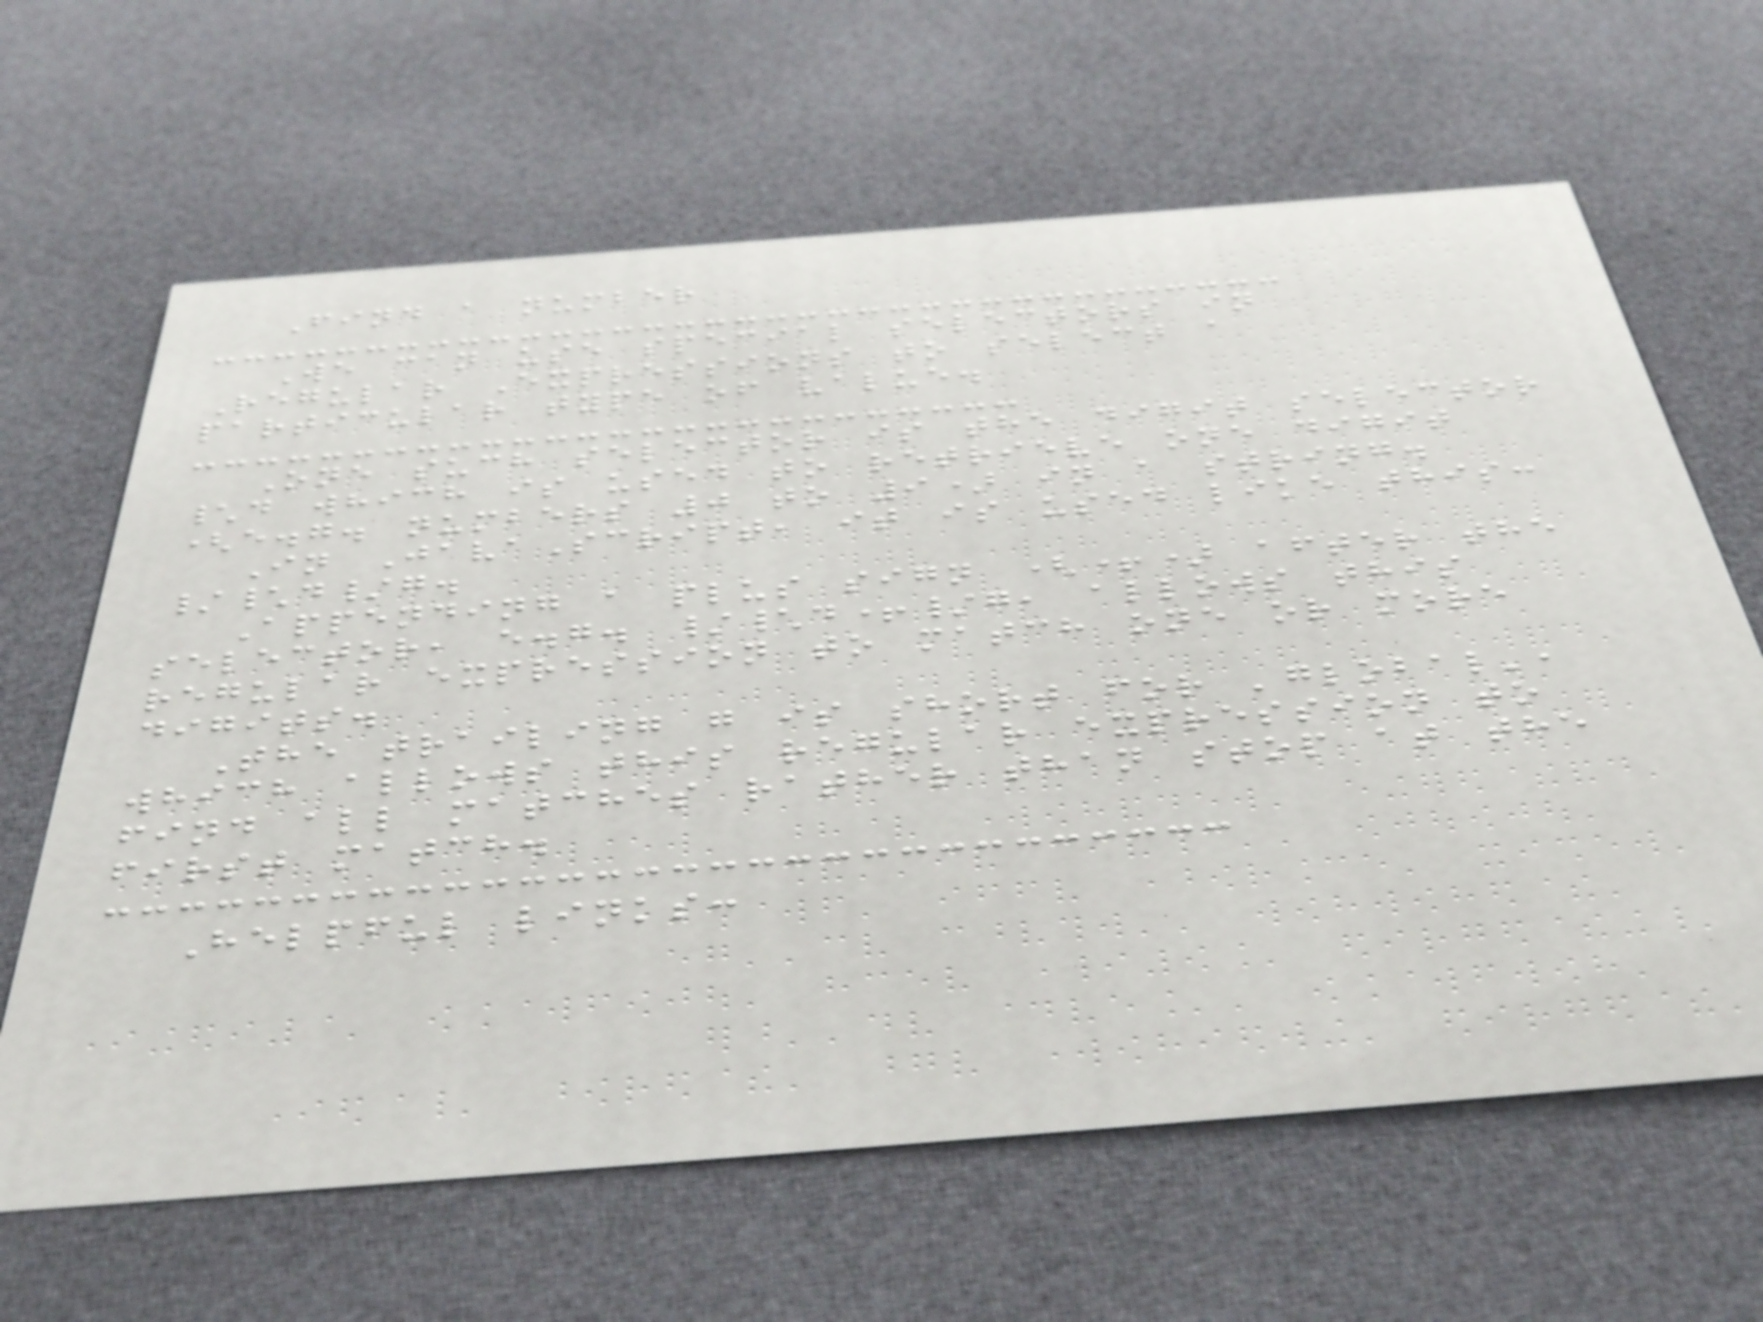Find a number
We can use special selectors in
Regular Expressions to select a
particular type of value.
One such selector is the digit selector
\d which is used to retrieve one digit
(e.g. numbers 0 to 9) in a string.
In JavaScript, it is used like this:
/\d/g.
Appending a plus sign (+) after the
selector, e.g. /\d+/g, allows this
regular expression to match one or more
digits.
The trailing g is short for 'global',
which allows this regular expression to
find all matches rather than stop at the
first match.
Helpful links:
